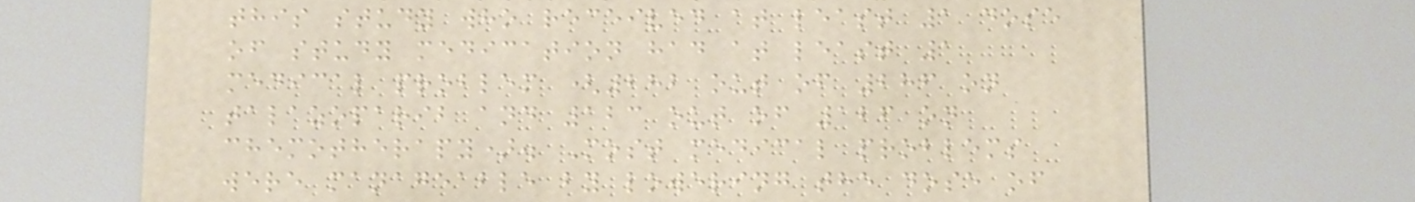this study who received at least 1 dose
of study medication had at least 1
medical problem (282 out of 286 on
talazoparib and 123 out of 126 on
chemotherapy). Most medical problems
were manageable by lowering the dose of
